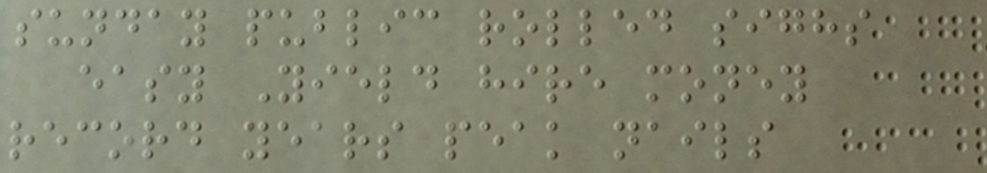sunday public rolled sighs
easy Yield hire money
record years peak nails
